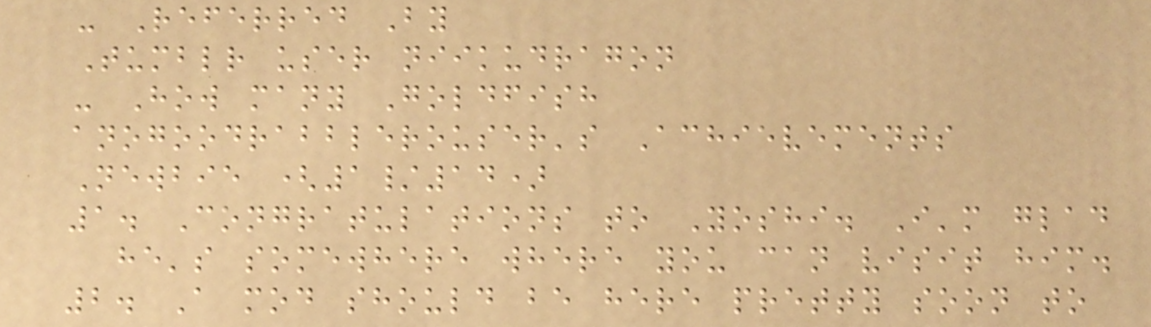- Referred By
Tumblr user niikudragon
- How many Goldfish
anogoodrabblerouser's Achievements
Newbie (1/14)
1. Congratulations to Yoshi. I'm glad
he's somewhere where you can visit him.
2. A mod should be here pretty soon to
